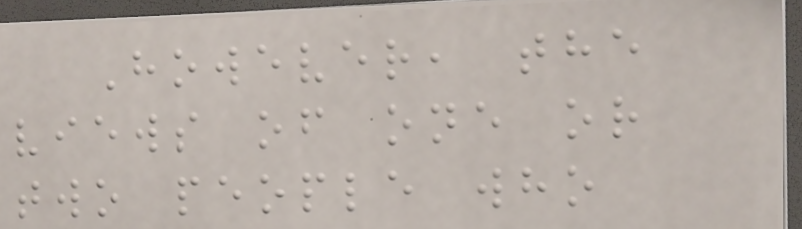However, the
views of one or
two people who
